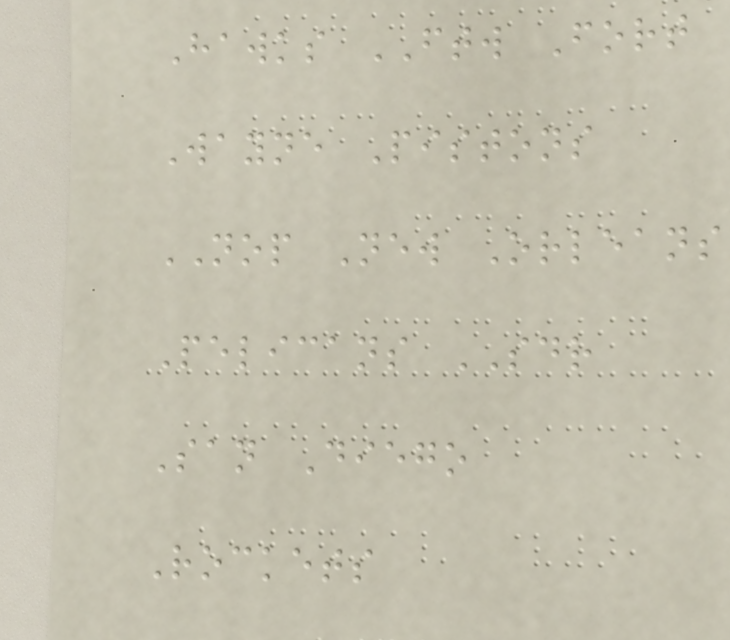Hawks FTW Fort
Wayne Pistons
NOP New Orleans
Pelicans SDR
San Diego
Rockets
